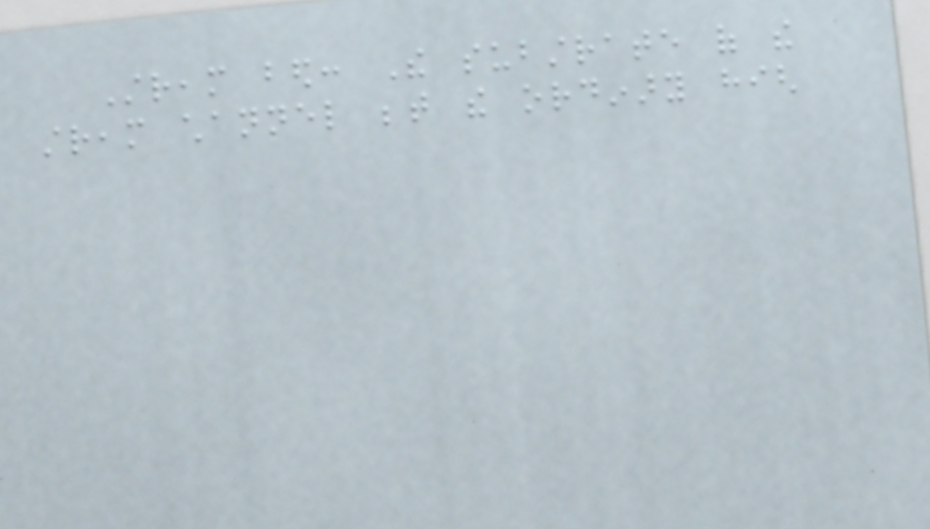Stream bed: The substrate of the
stream channel between the ordinary high
